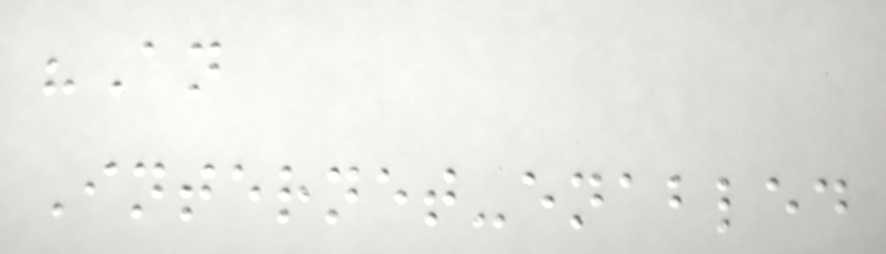"An
Internet-enabled
